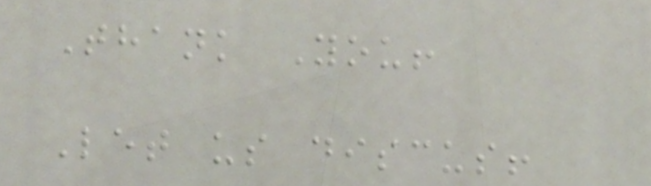Thank You!
Let us discus!
